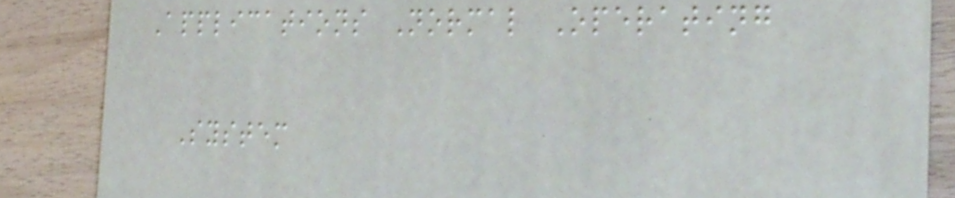Applications Normal Operating
System
